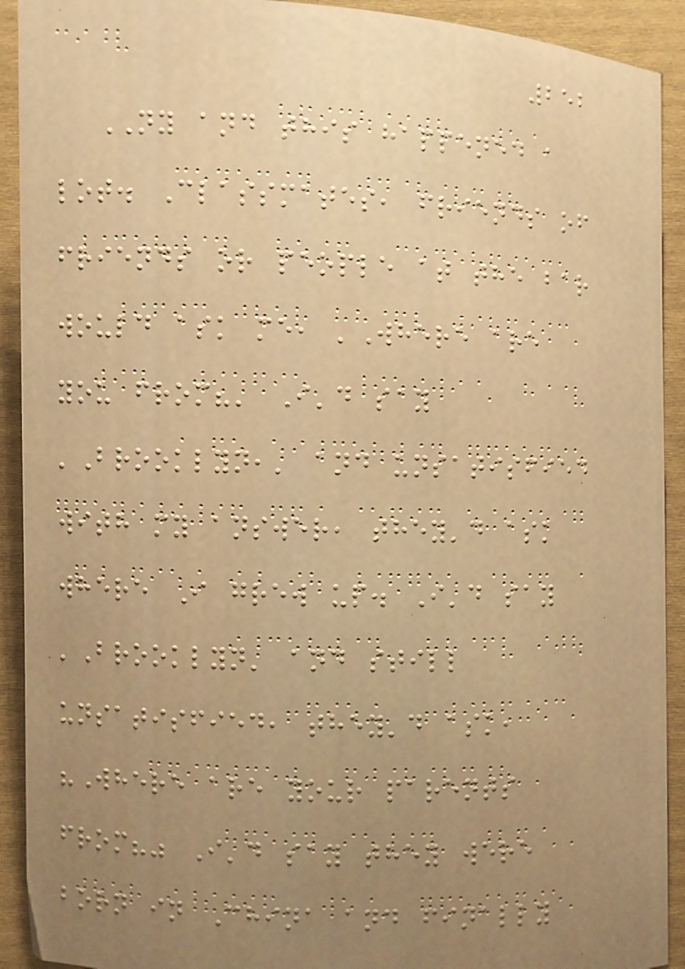252
NY and this happened a
lot. Classmates, friends of
friends or people at the bar
would ask me, 'Where are
you from?' I'd say
'Brooklyn,' and unsatisfied
with my answer, they'd ask
where I grew up. I'd say
'Brooklyn' and still
unsatisfied, they'd ask,
"Where are your parents
from?" I'd say they were
born in China and finally
